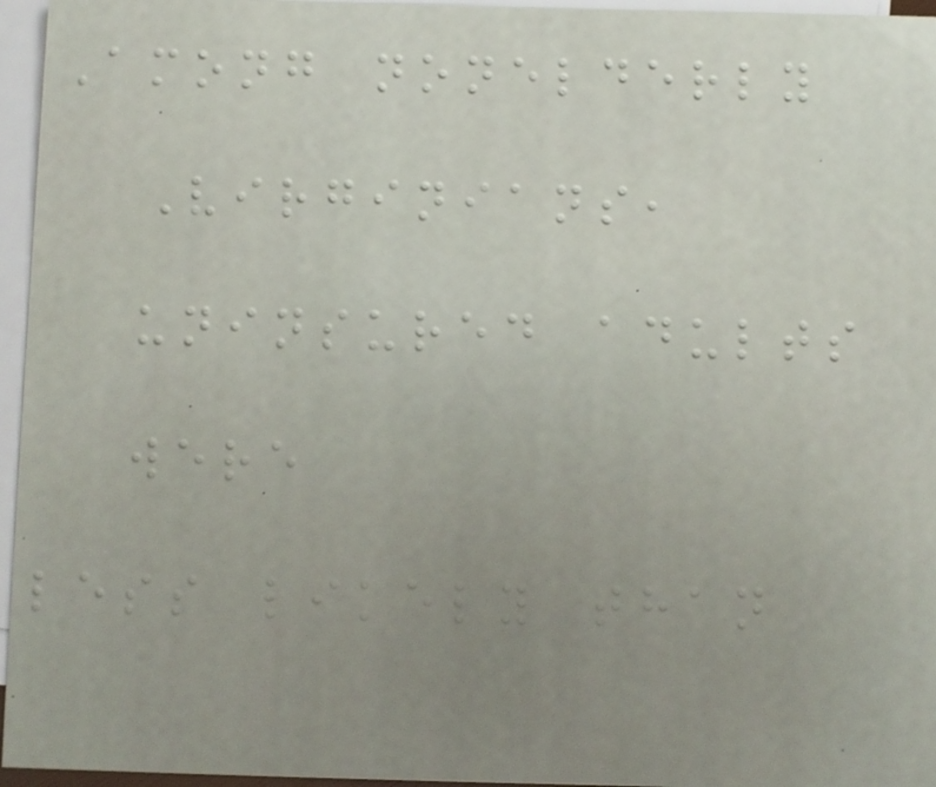Among nonelderly
Virginians,
uninsured adults
were
less likely than
